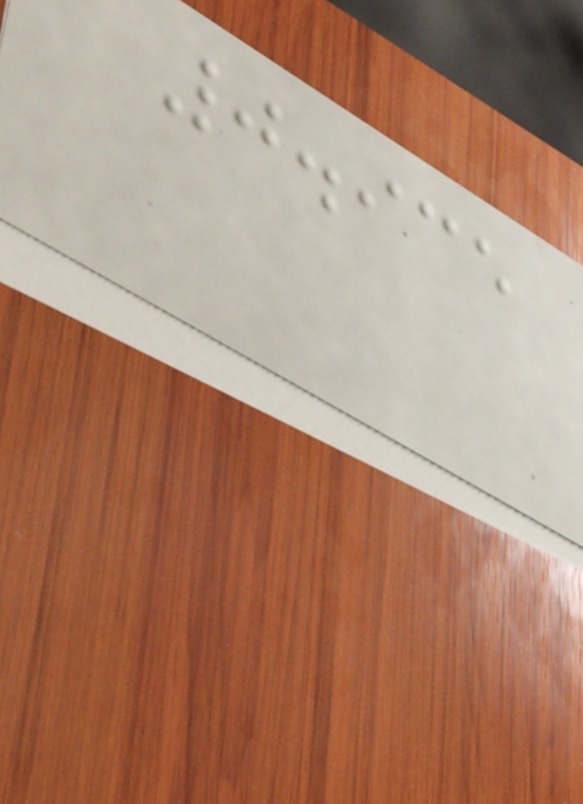0.935
